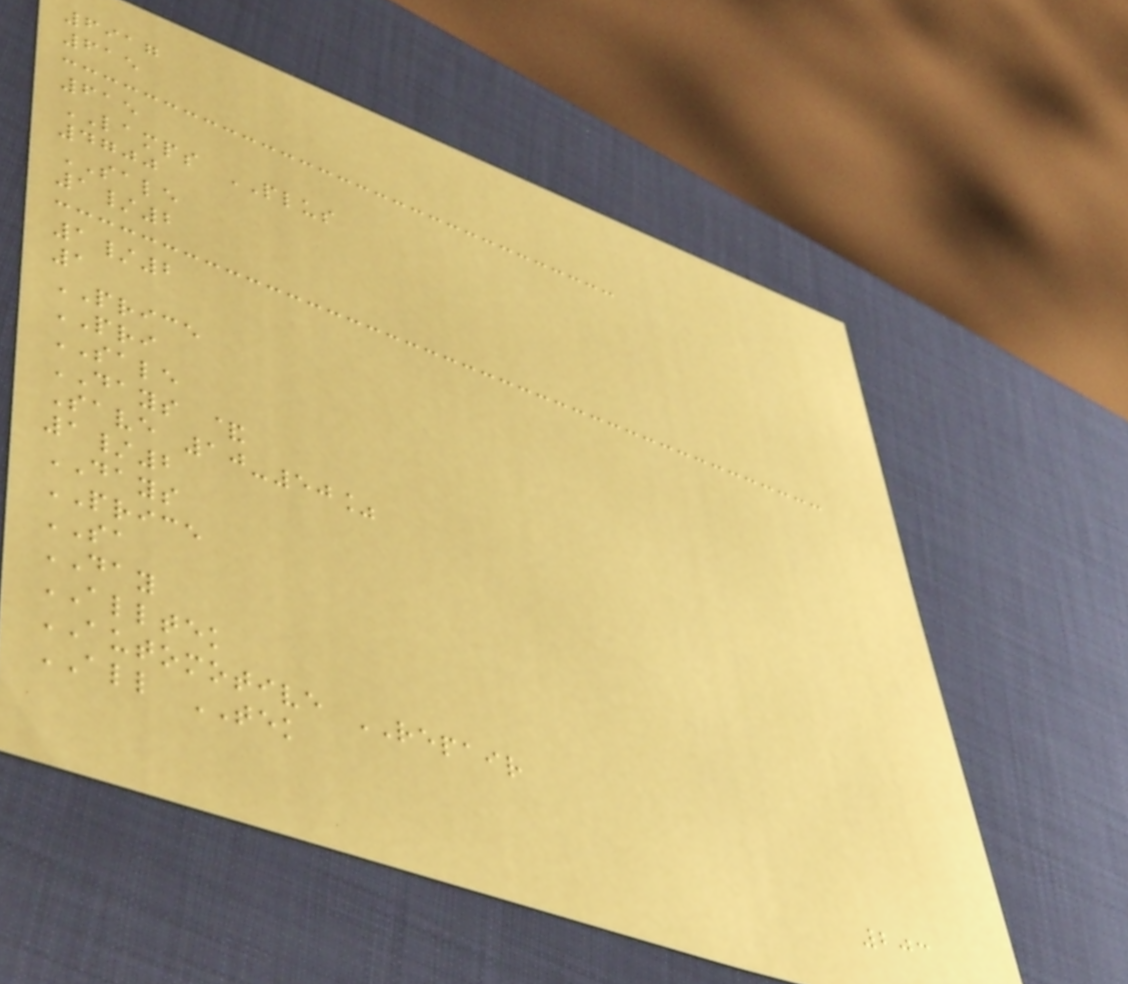6917
615
615
LAMPS PLUS
4700
SALE
1/2
1/2
1
PRICE
PRI
SALE
DAYS &
Save 10-50%
1/2
DAYS
PRICE
SA
DAY
ALLTEK
AUTOMOTIVE REPAIR
ALL TEK
203
